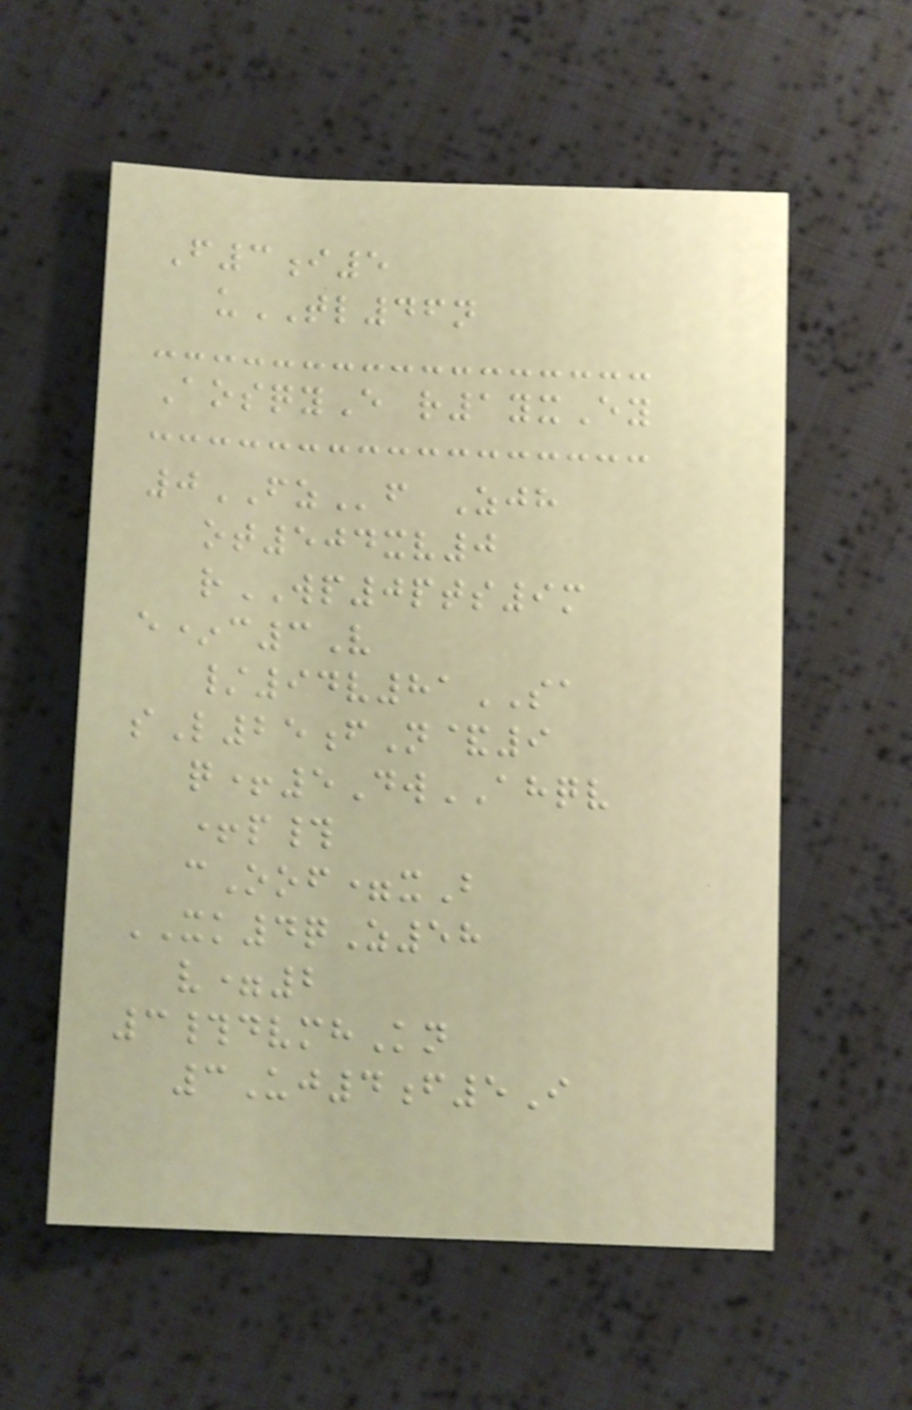F3i5
uTL46n
AosqyE r1yxEy
0FZf Zjh
ot504xv0
rWP0pts9m
e*c3V
/94v81SA
sL25fN&9
q+5DwAHQV
+p#
cOof=xB
XK4qZ58
v=2
3#dvmhKn
3Uj4f5I
